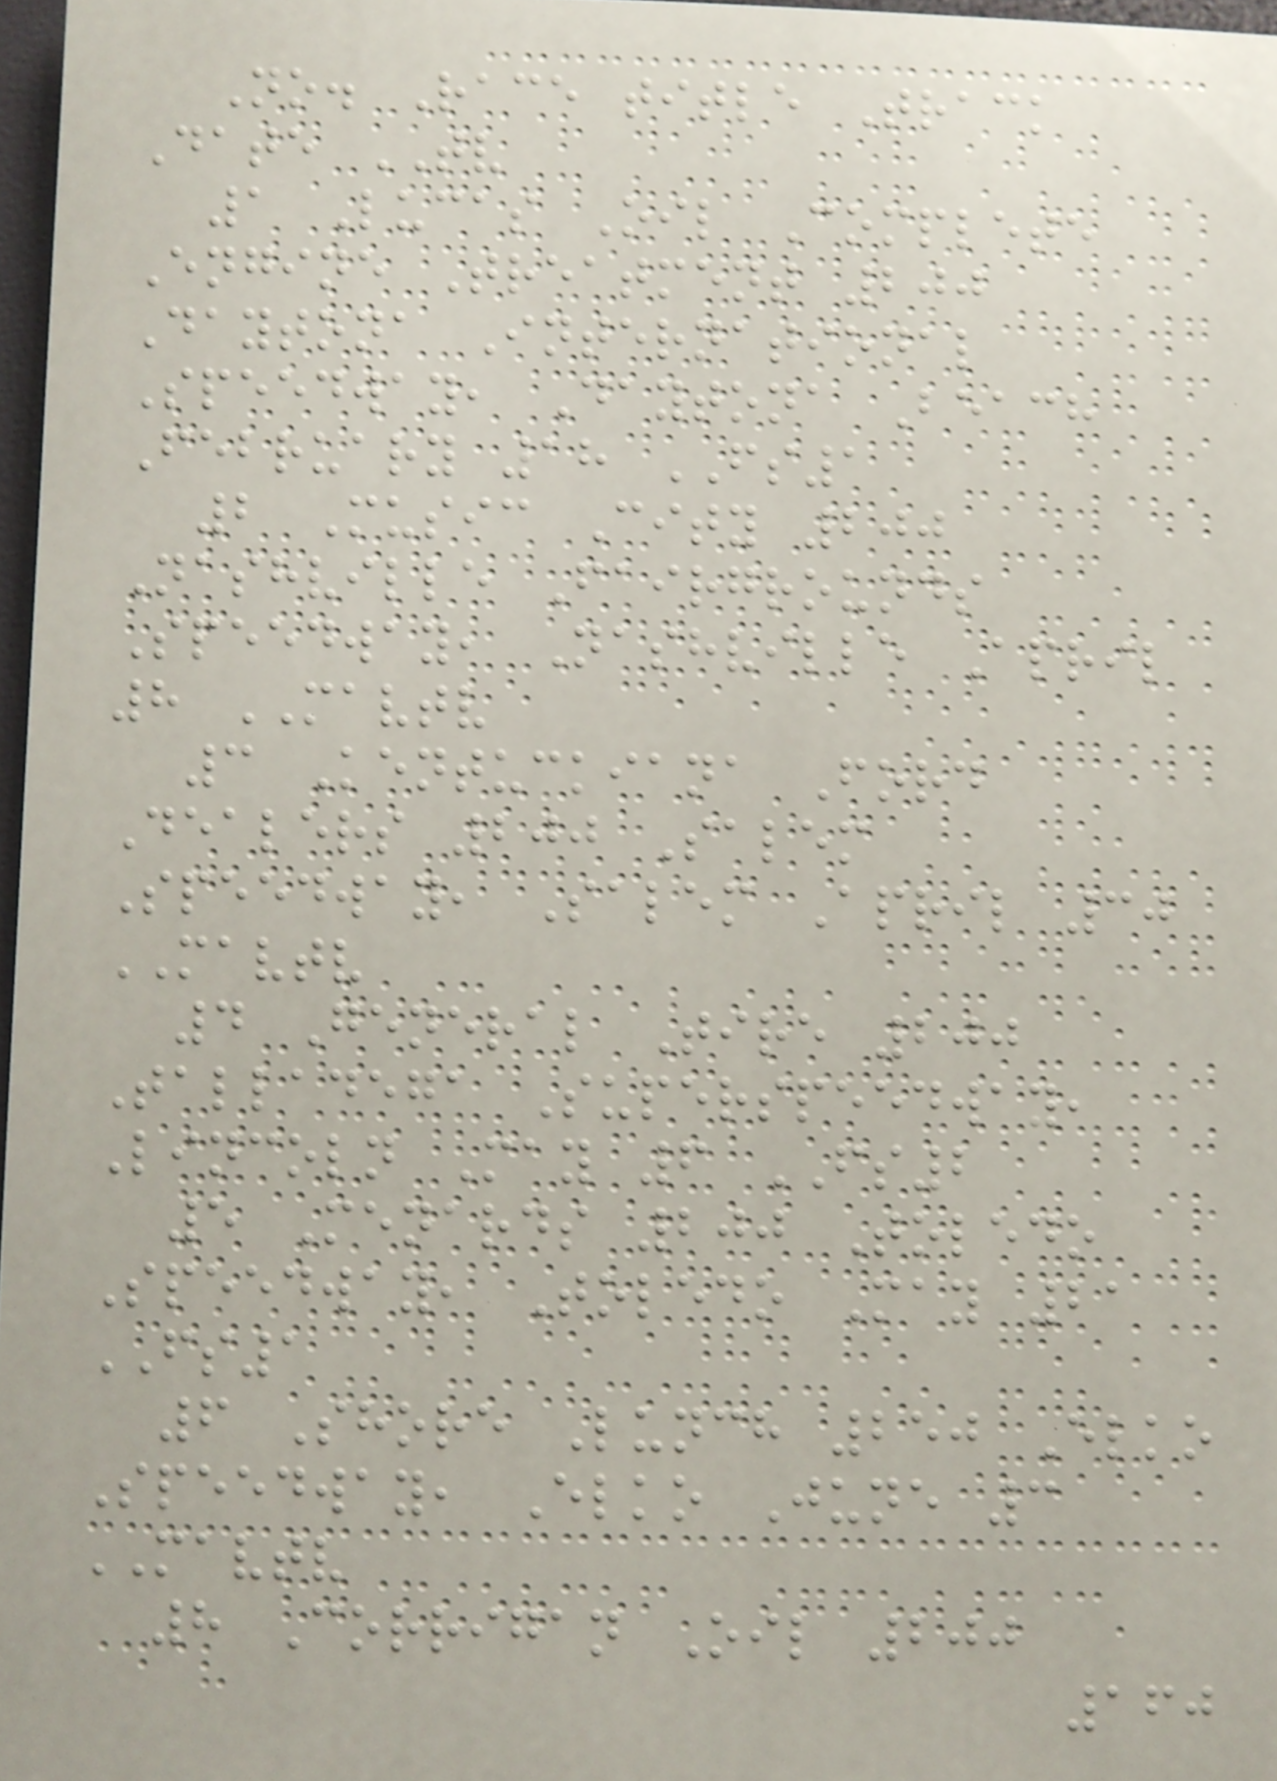No. Race title Track
Date TV
1 Lucas Oil Complete
Engine Treatment 200
Daytona International
Speedway, Daytona Beach
February 18 FS1
2 Music City 200
Nashville Fairgrounds
Speedway, Nashville April
8 MAVTV
3 Kentuckiana Ford
Dealers 200 Salem
Speedway, Salem April 30
MAVTV
4 General Tire 200
Talladega Superspeedway,
Lincoln May 6 FS2
5 Menards 200 Toledo
Speedway, Toledo May 21
FS1
6 Shore Lunch 250 Elko
Speedway, Elko June 3
MAVTV
8 Corrigan Oil 200
160
